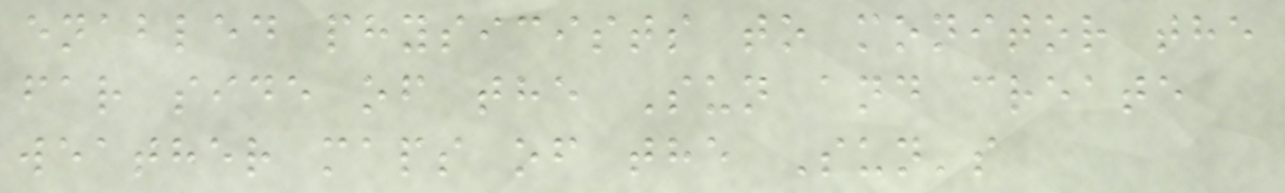enabled physicists to monitor the
far side of the Sun and create
weather maps of the Sun's
